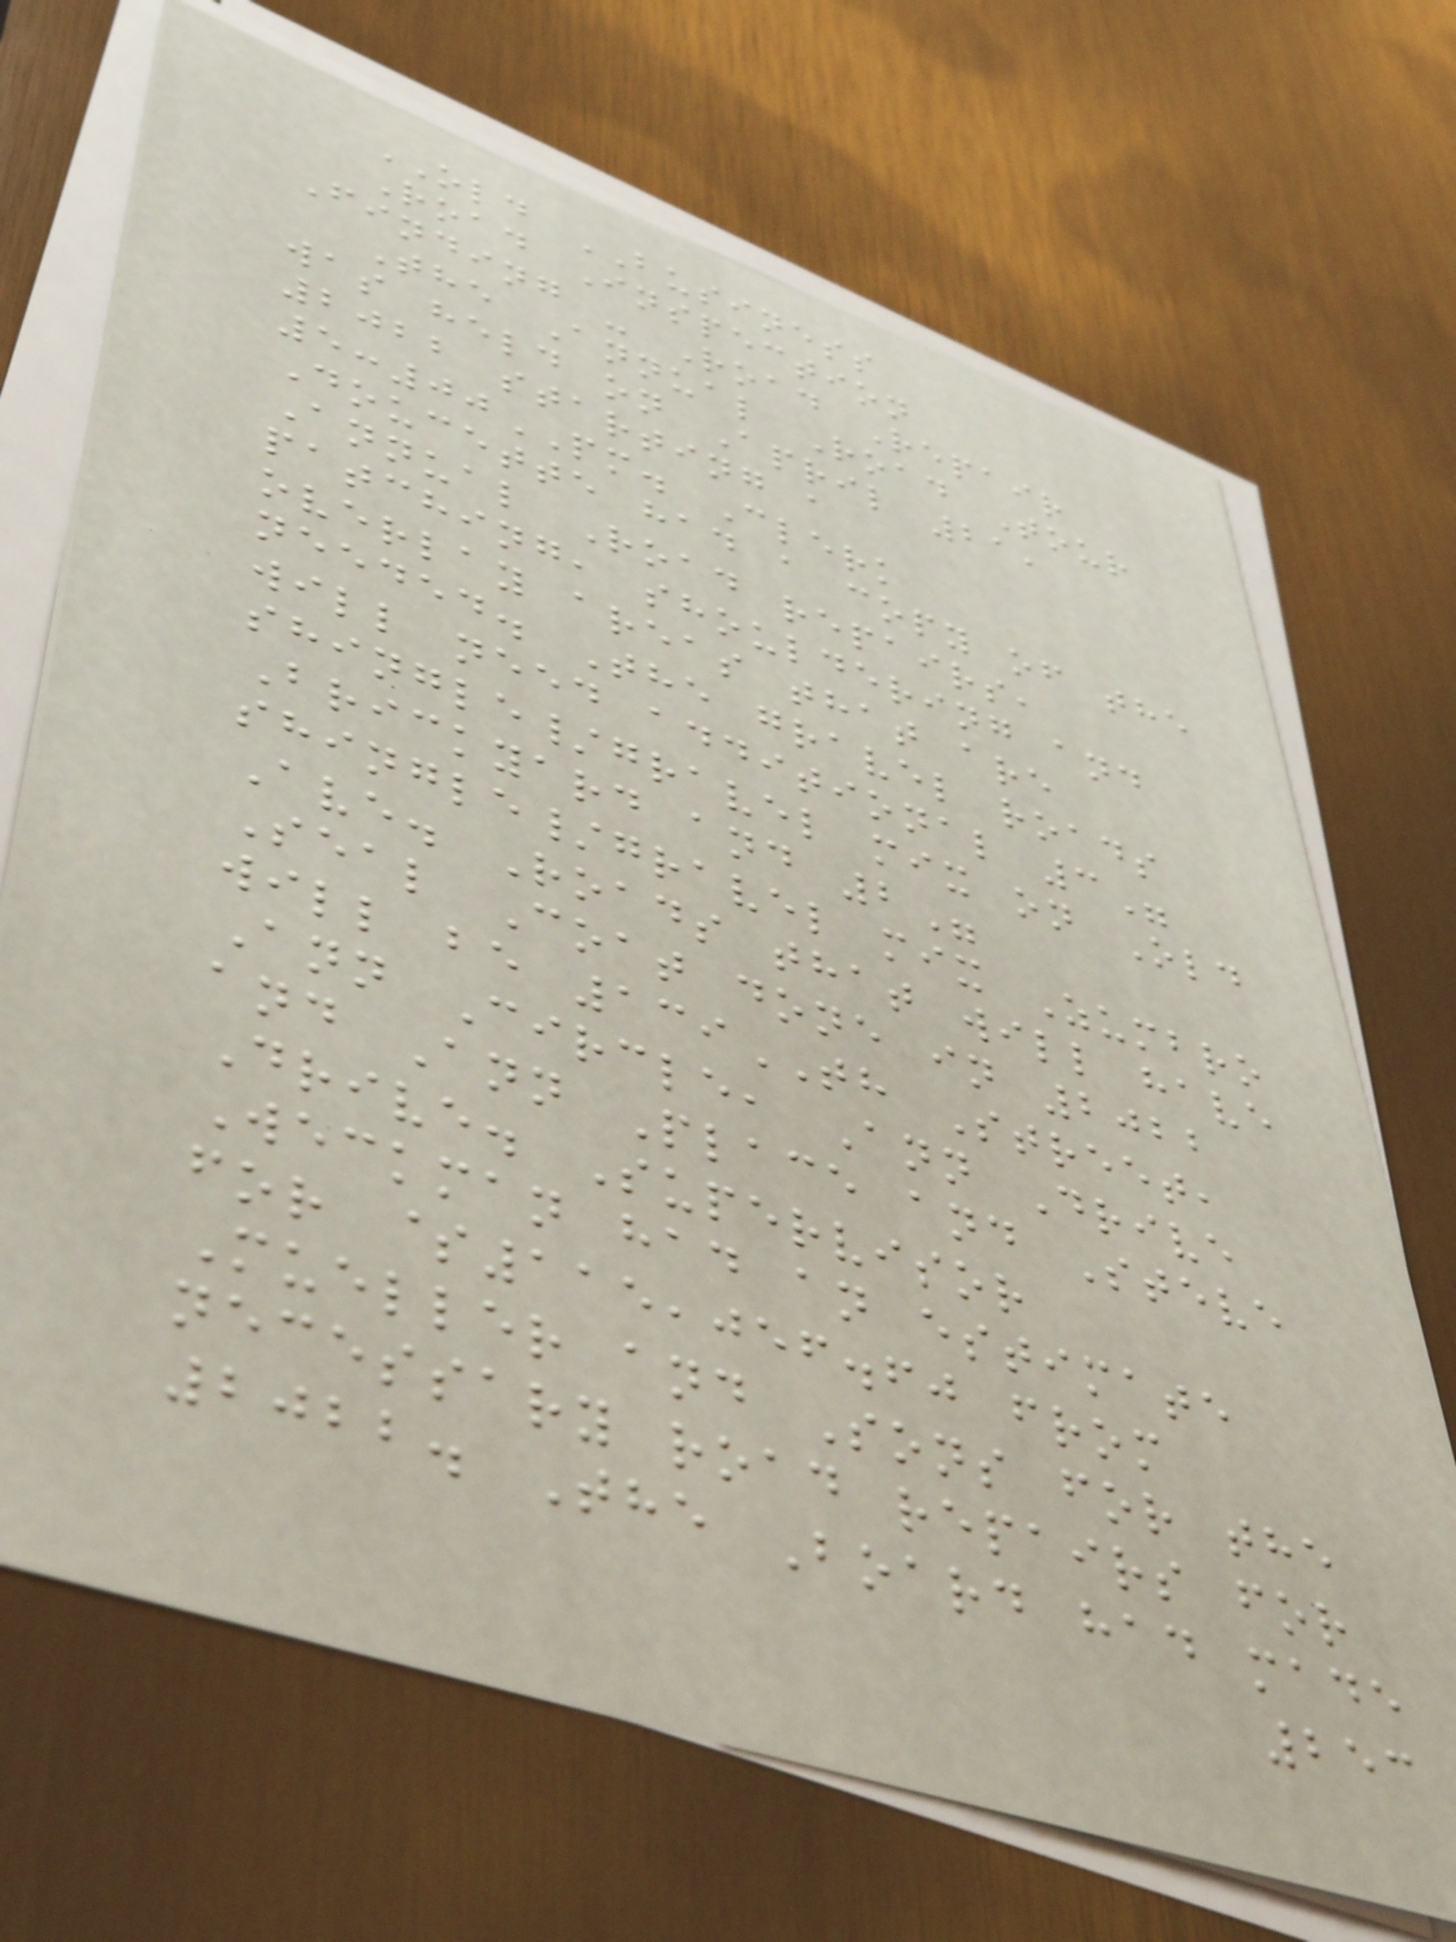OLD BUSINESS
Road Inspection
Finding - Road Repair
The Annual Road Tour
was held on April 21,
2022 starting a
5:00PM. Clerk
Doucette had a copy of the
Annual Road repairs,
patching, shouldering and
overlay areas that are
needed. The gravel roads
will need additional 3"
shingle/gravel mix on Old
Brickyard and 2"
shingle/gravel mix Zumbro
Ave. Roads that will have
Seal Coat done in 2022
will be 139TH Street,
Ann Circle, Ann Drive
and Ann Place and Steve
Drive. Supervisor
Weckman had an estimate
for $115,056.60 from
Mueller and Sons for the
necessary road repairs for
2022. The Board had made
253
